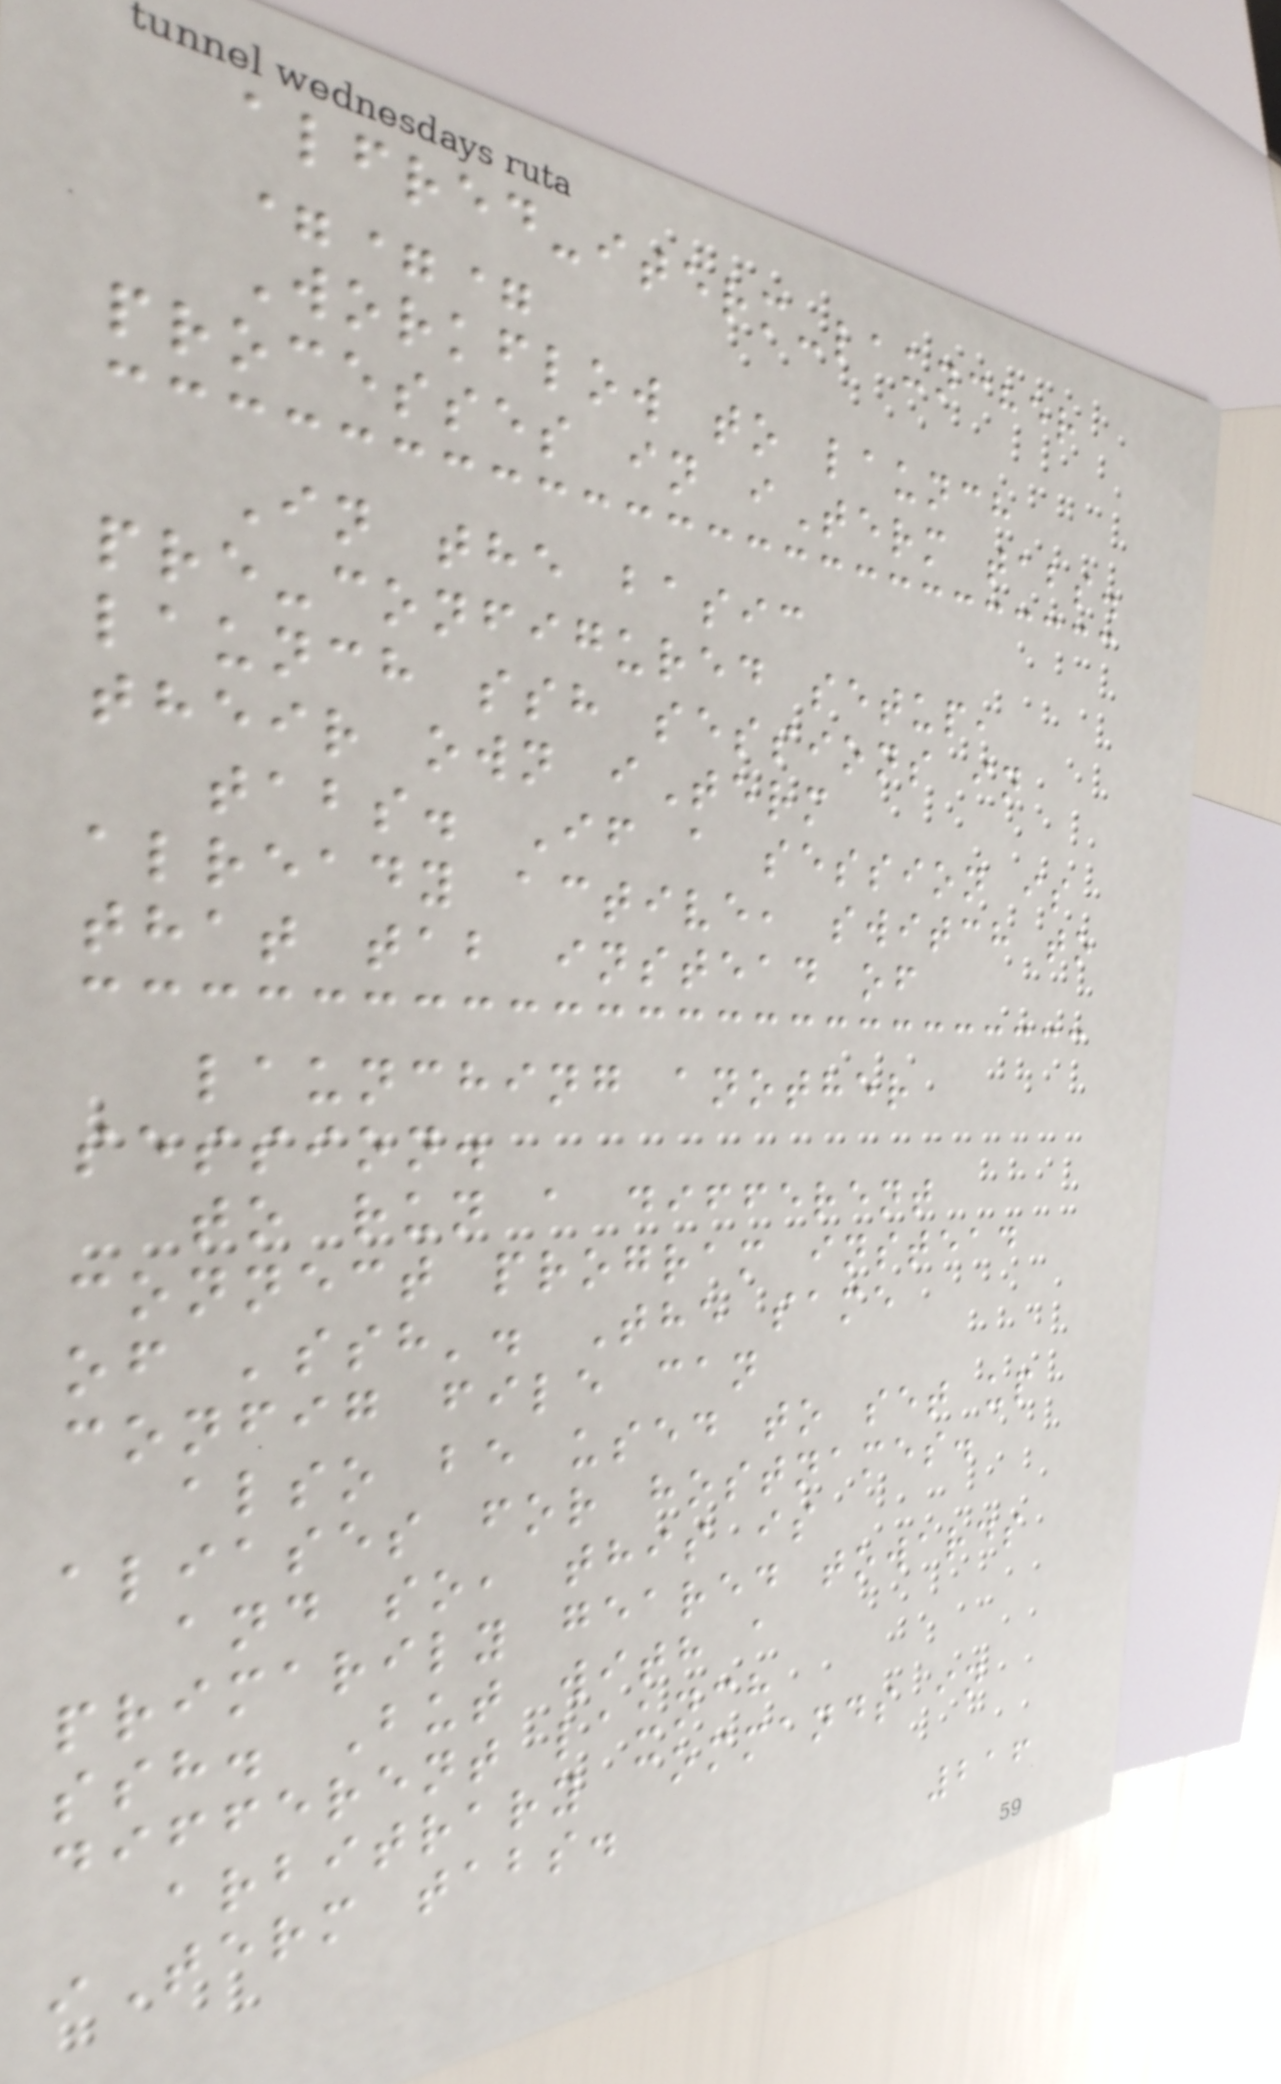alfred-iterm-launcher
===
Workflow to launch
processes in iTerm tabs.
In the basic
pre-configured setup,
launch ssh sessions in
their own iTerm
tabs. If a session is
already active, switch to
that tab instead of
launching another
session.
to run a different
connect program instead
of 'ssh'. The same
config file can
also be used to set up
aliases for hostnames.
and so, this is
primarily geared towards
ssh. But with a
different launch
arbitrary commands in
iTerm tabs.
216
